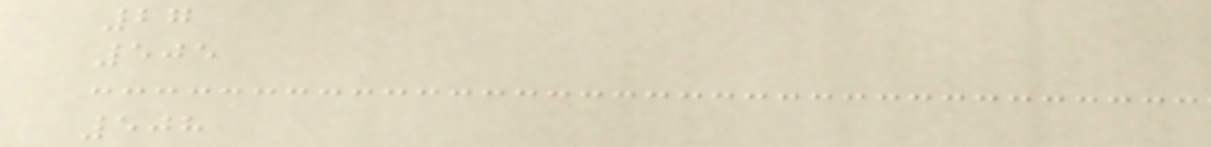27
505
508
